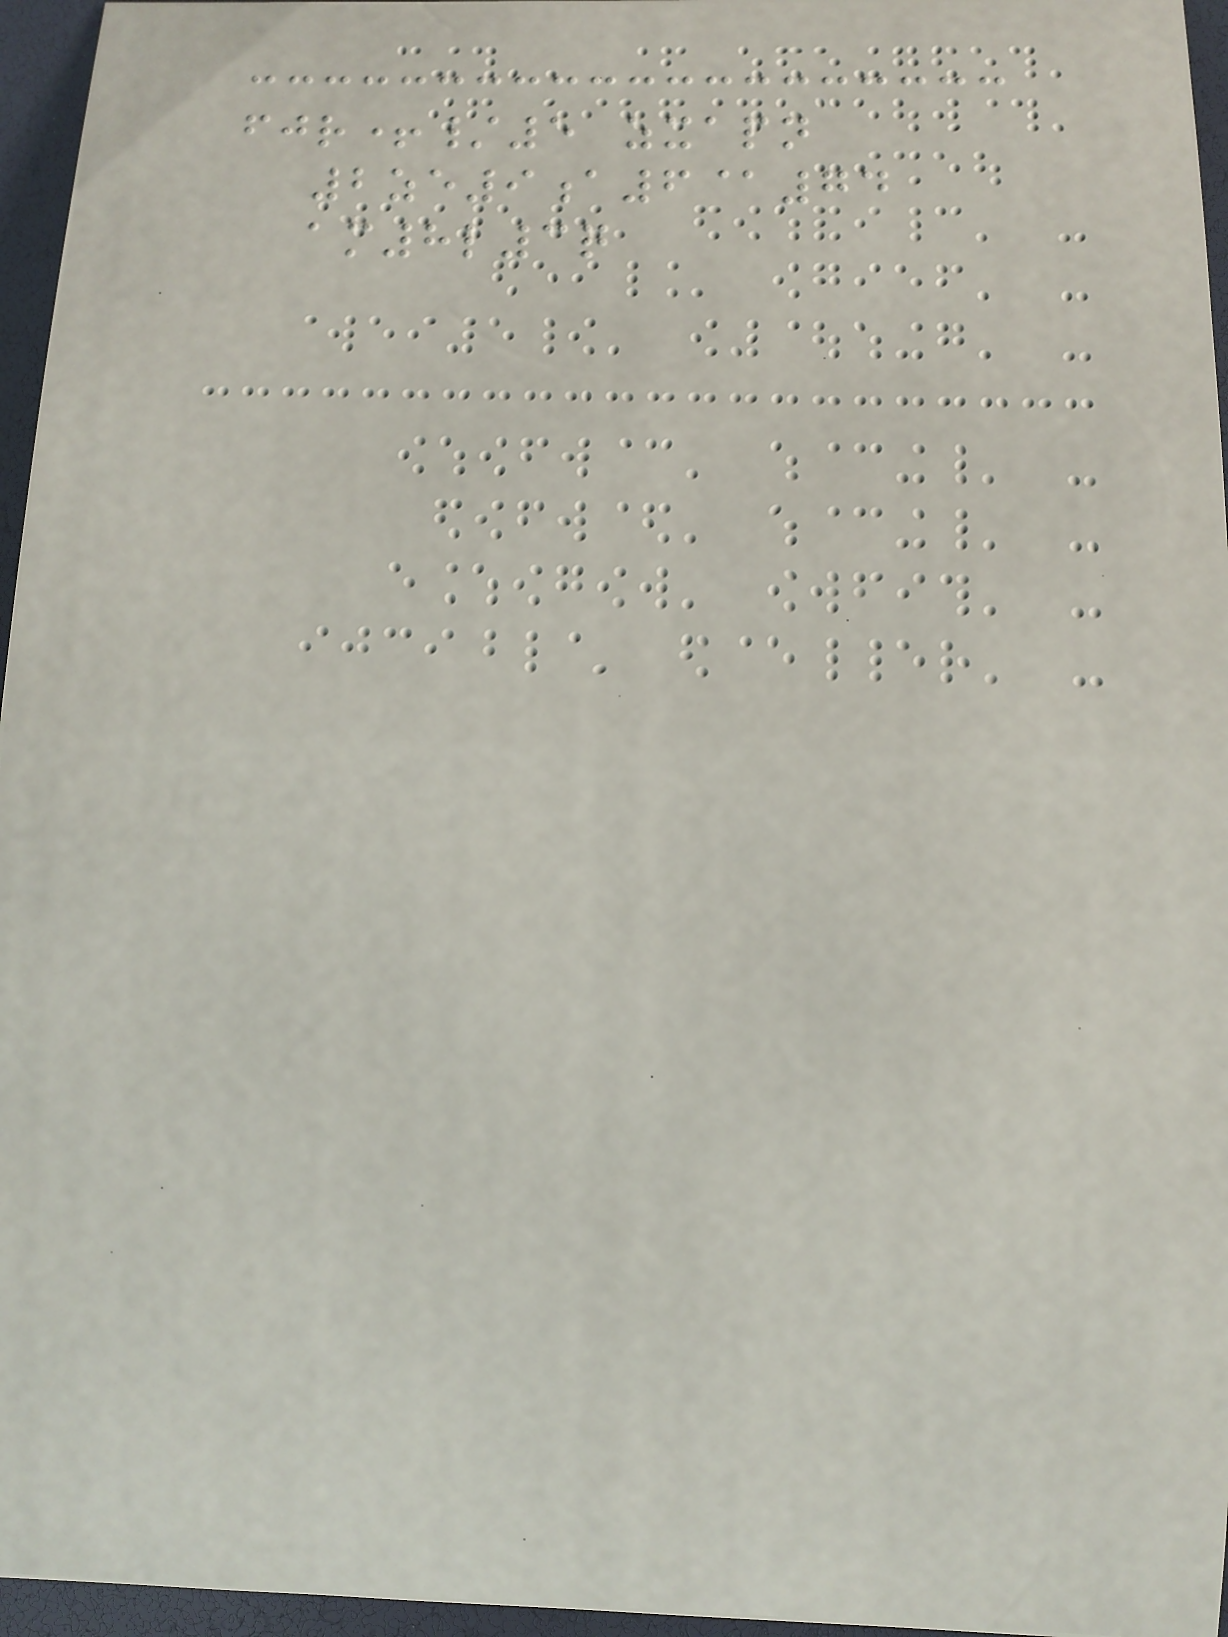fjr+/5 zxapn
2ze9a6@74
am8l3q
